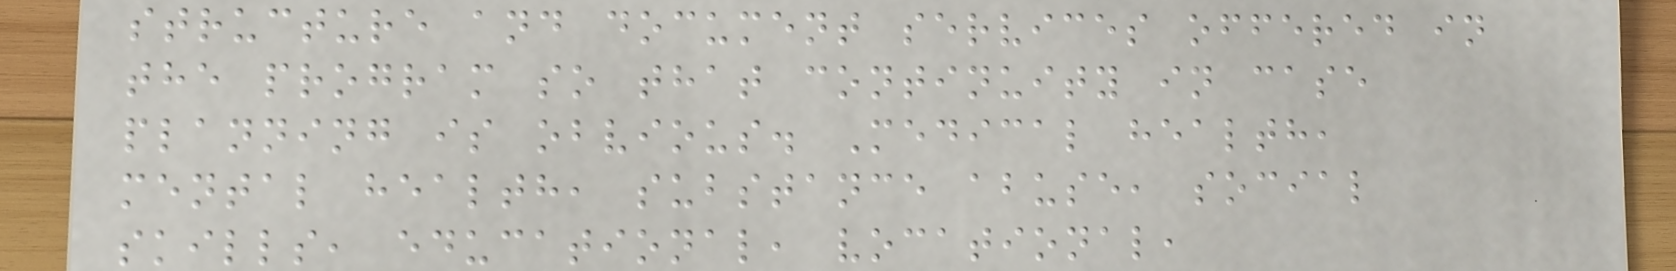structure and document services offered in
the program so that continuity in case
planning is obvious. Medical health,
mental health, substance abuse, social
skills, educational, vocational,
